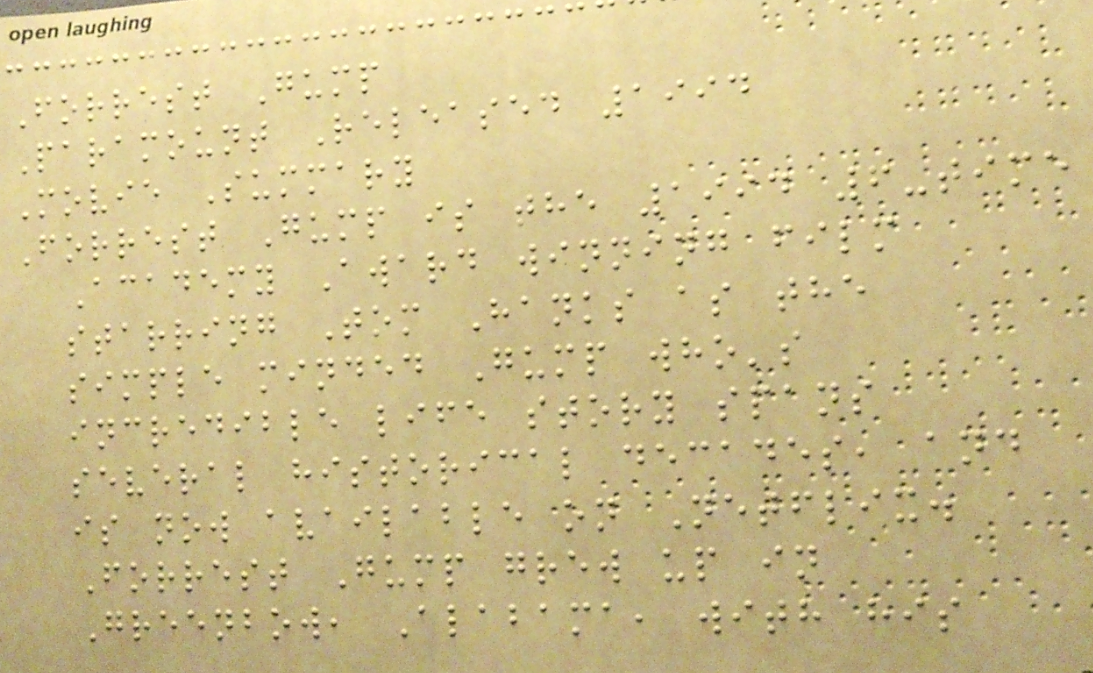Forrest Gump
Paramount Released 1994
Movie Summary
Forrest Gump is the 1994 6-time
Academy Award winning film
starring Tom Hanks as the
simple minded Gump who's
incredible life story spans
several historical decades, and
is now available on Netflix.
Forrest Gump grew up in
Greenbow, Alabama, with his
